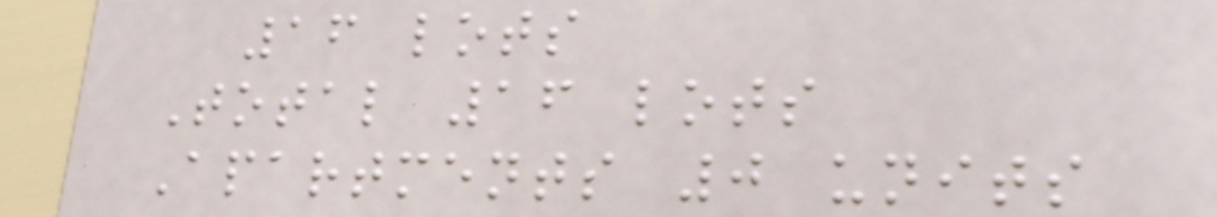16 lots
Total 16 lots
Apartments 0 units
